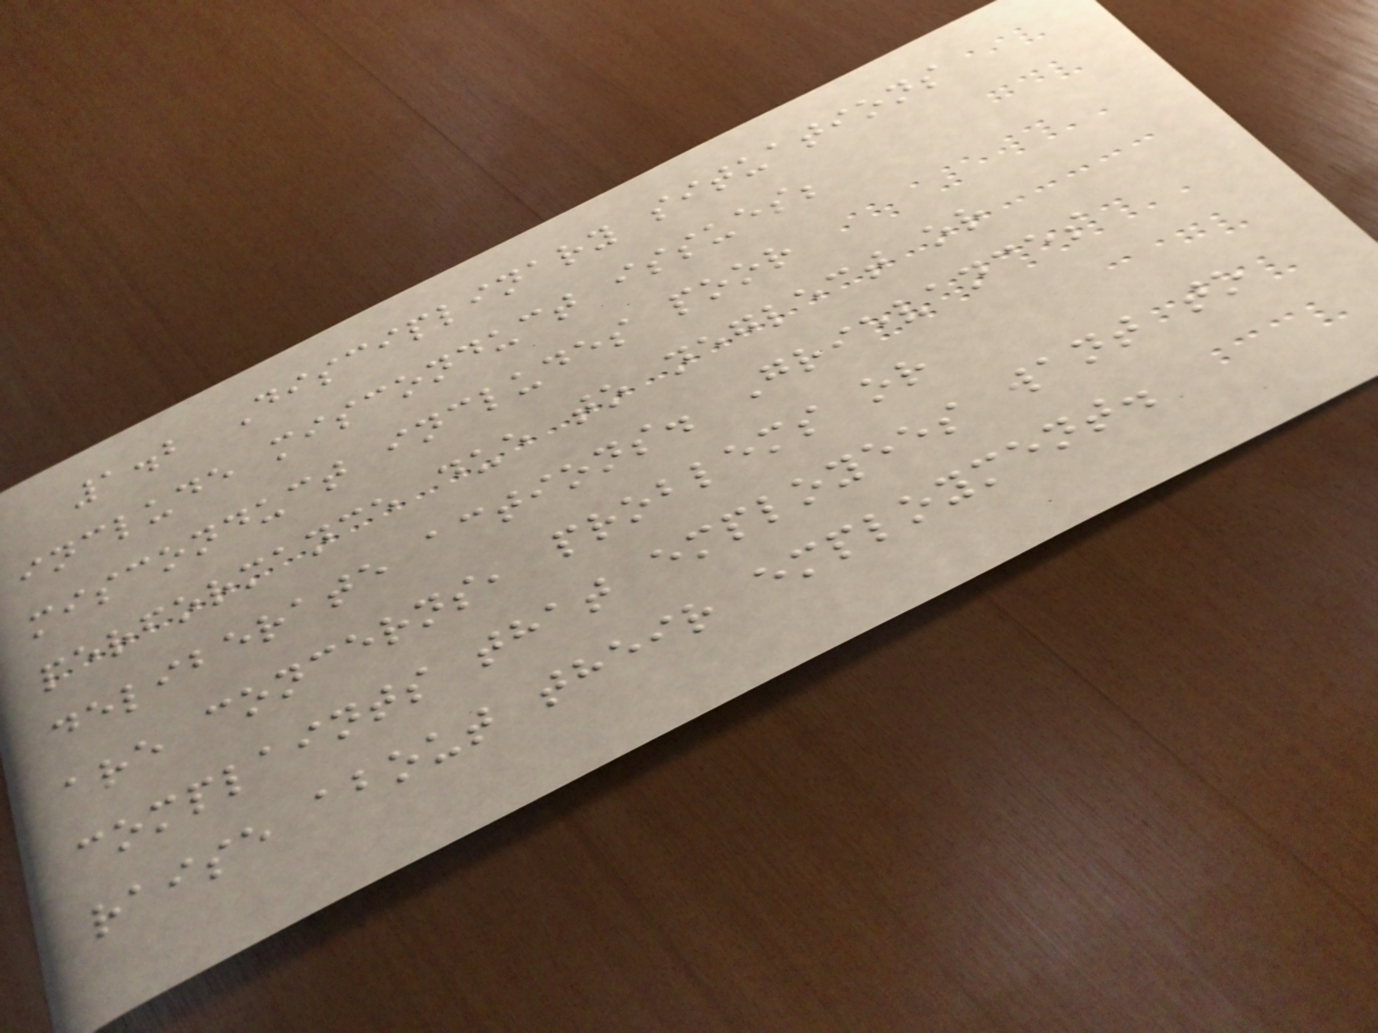1.2 Disciplinary situations
include misconduct issues;
misconduct includes poor
performance due to neglect or
deliberate actions. Grievances
are concerns, problems or
complaints that employees want to
raise about their employment.
